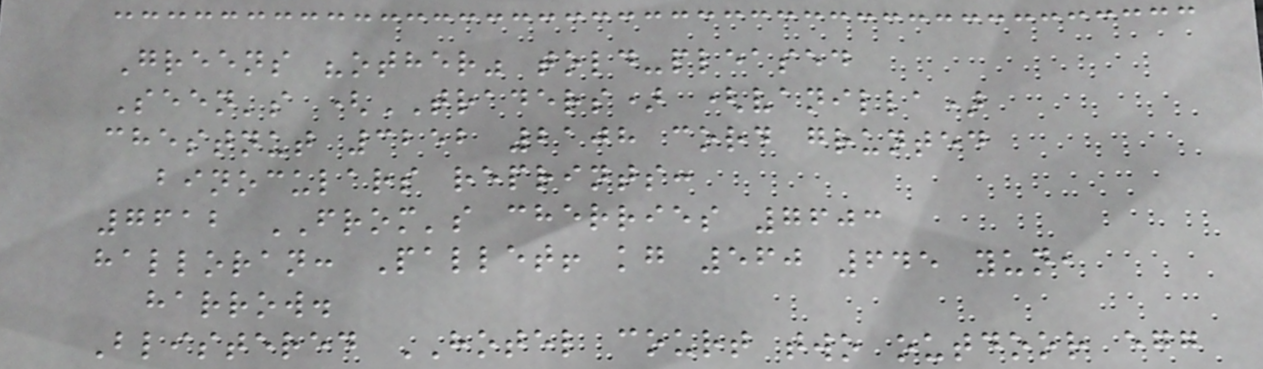Greens "other" told-pleased
Seen's (TRADERS) (vanilla)
chestnut 3252 2108 cord grunted
binoculars reprints:
7612 FROM's cherries 7603
halloran: Pallet! kg 560 645 yun,
harrow.
Blistered HOTEL court two outdoor egg
